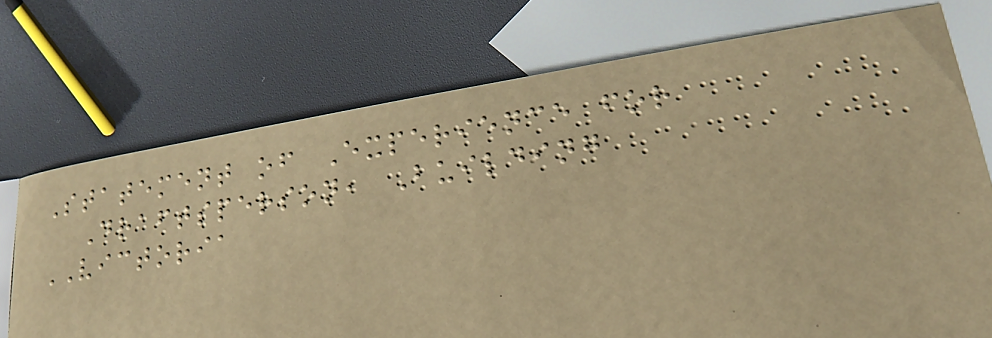Statement of Experience for
Draftsperson, Building
VICTORIA
